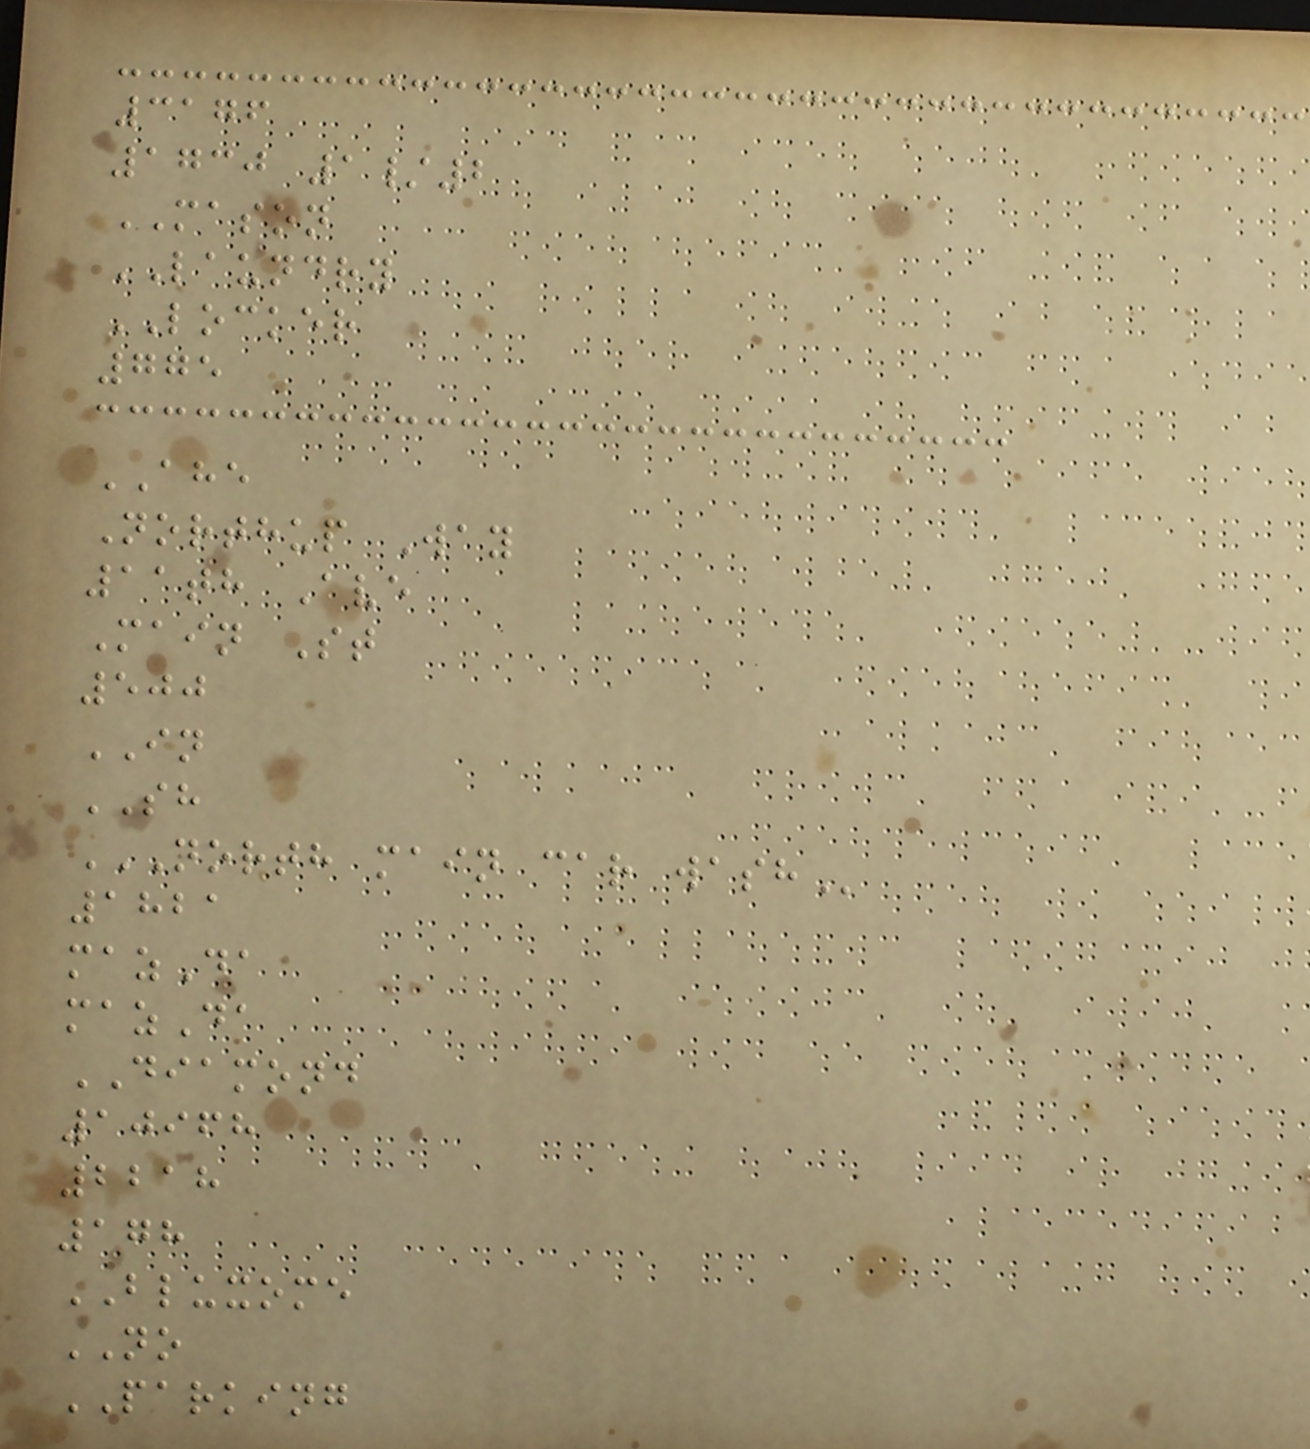3176
1730 1/2
MASON
LAUNDRY
LOCKER
775
AHE
Northup Way
11th Ave
Main St
500
IN
SH
NORTH MAIN CAR WASH
1821
mazDa
mazDa
DIAMOND
10968
2218
178
BLUXOME
NO
PARKING
